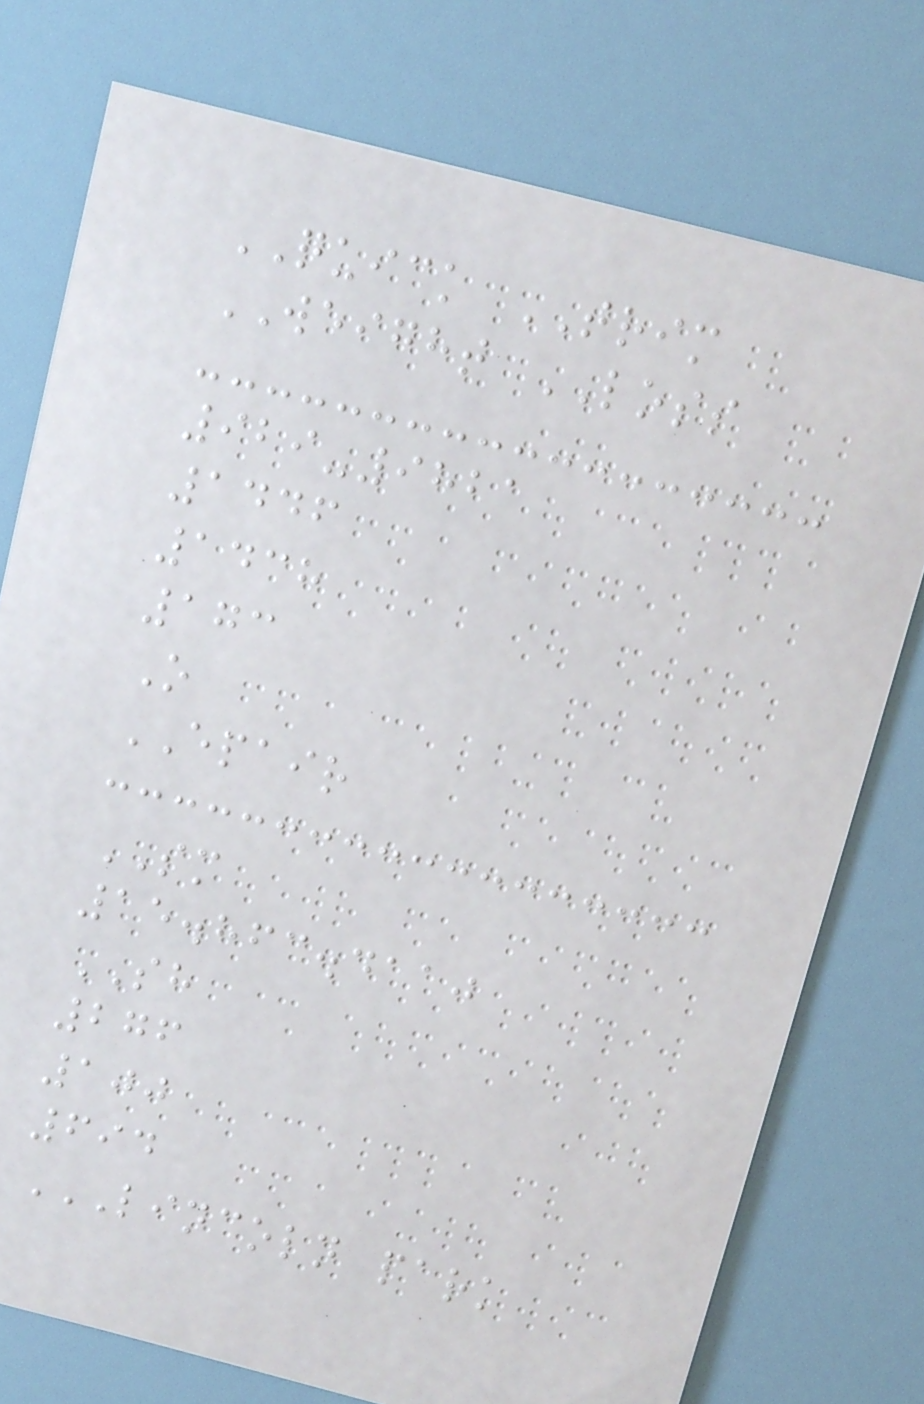QUICK TRIM
WEIGHT LOSS
929-9821
1446
1438
173
O
EPAIR
SM
15.863.4110
SH
276
100
694
LINCOLN PARK
